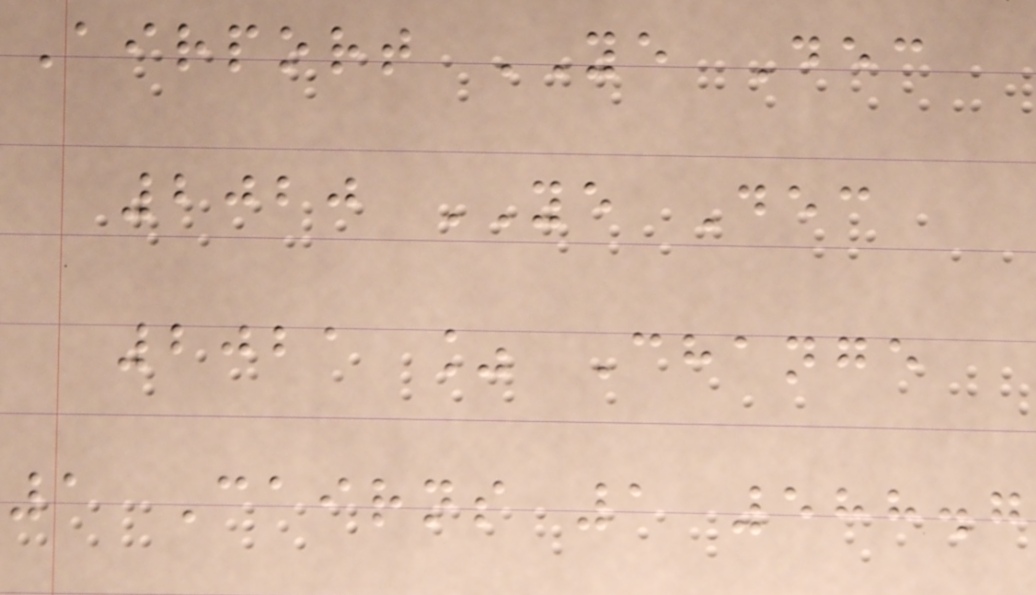Airport YE Dec
2020 YE Dec
2021 % Change
1 Cairns 1 588.7
